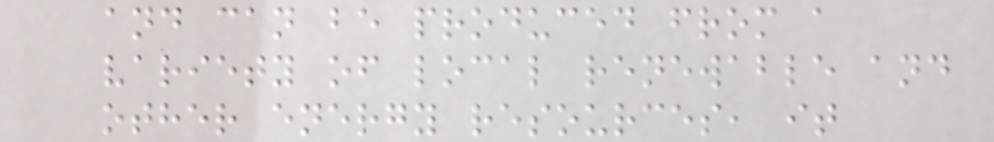and can be produced from a
variety of local renewable and
other energy resources, it
